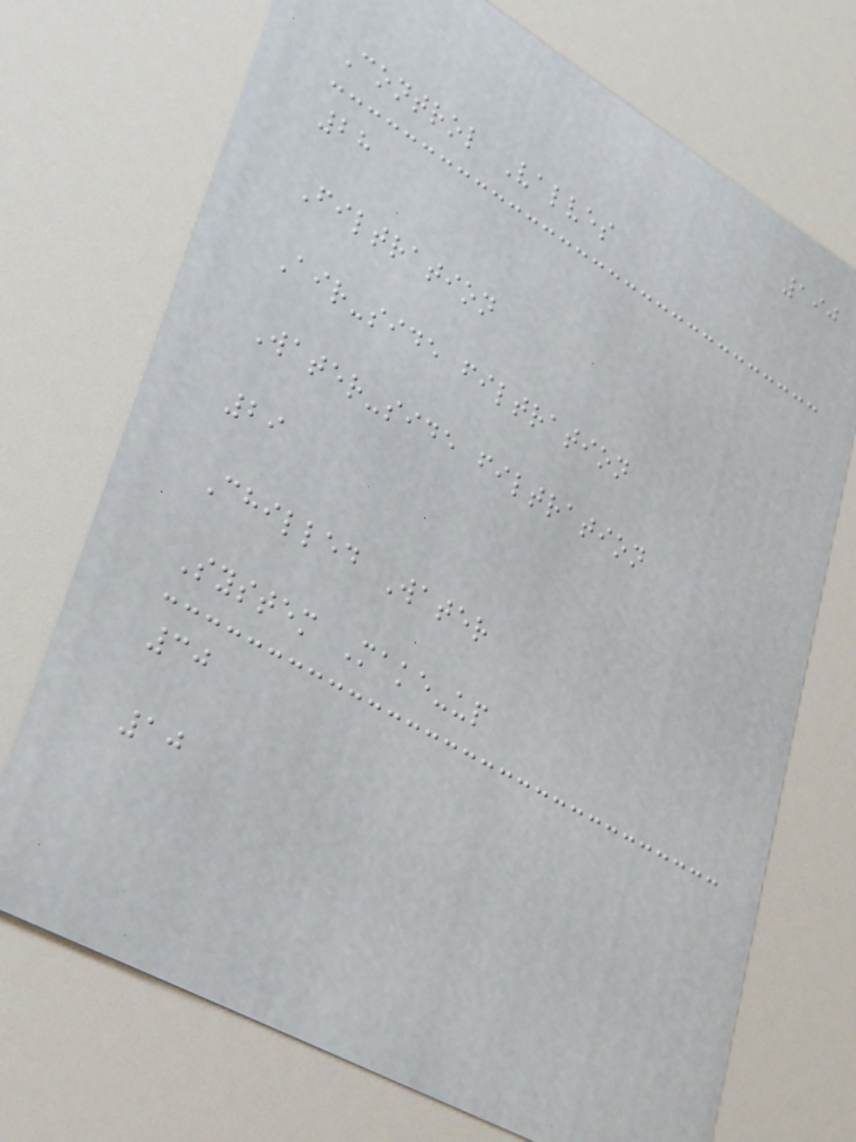190
Control Valves
28
Filtration
Air-side filtration
Water-side filtration
29
Chilled Water
System Make-up
30
10
